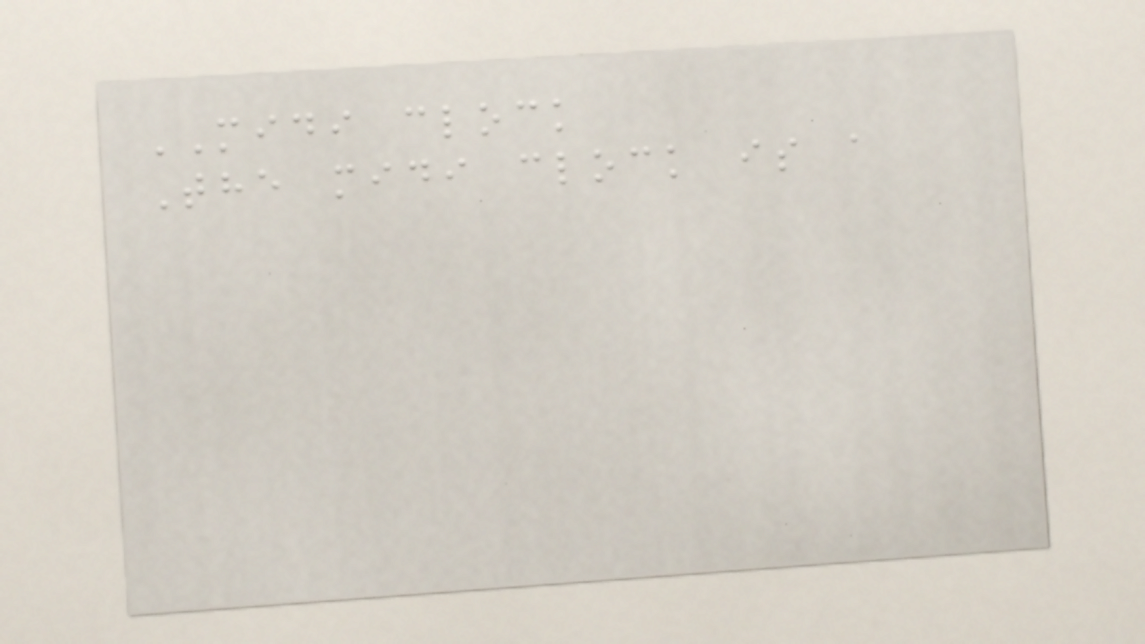MIDI clock
The midi clock is a
